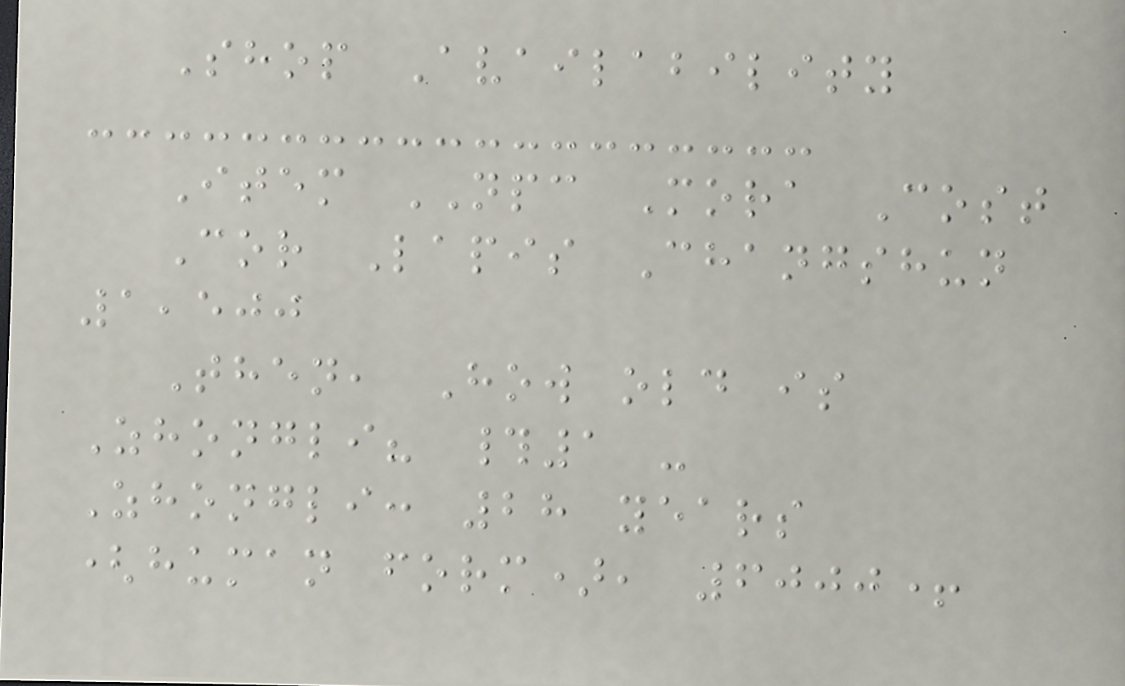Shop Availability
Item NPC Mora Cost
Cor Lapis Changshun
1,500
Then, How old is
Zhongli? #1 -
Zhongli: 28 years
(human form), 6000+
